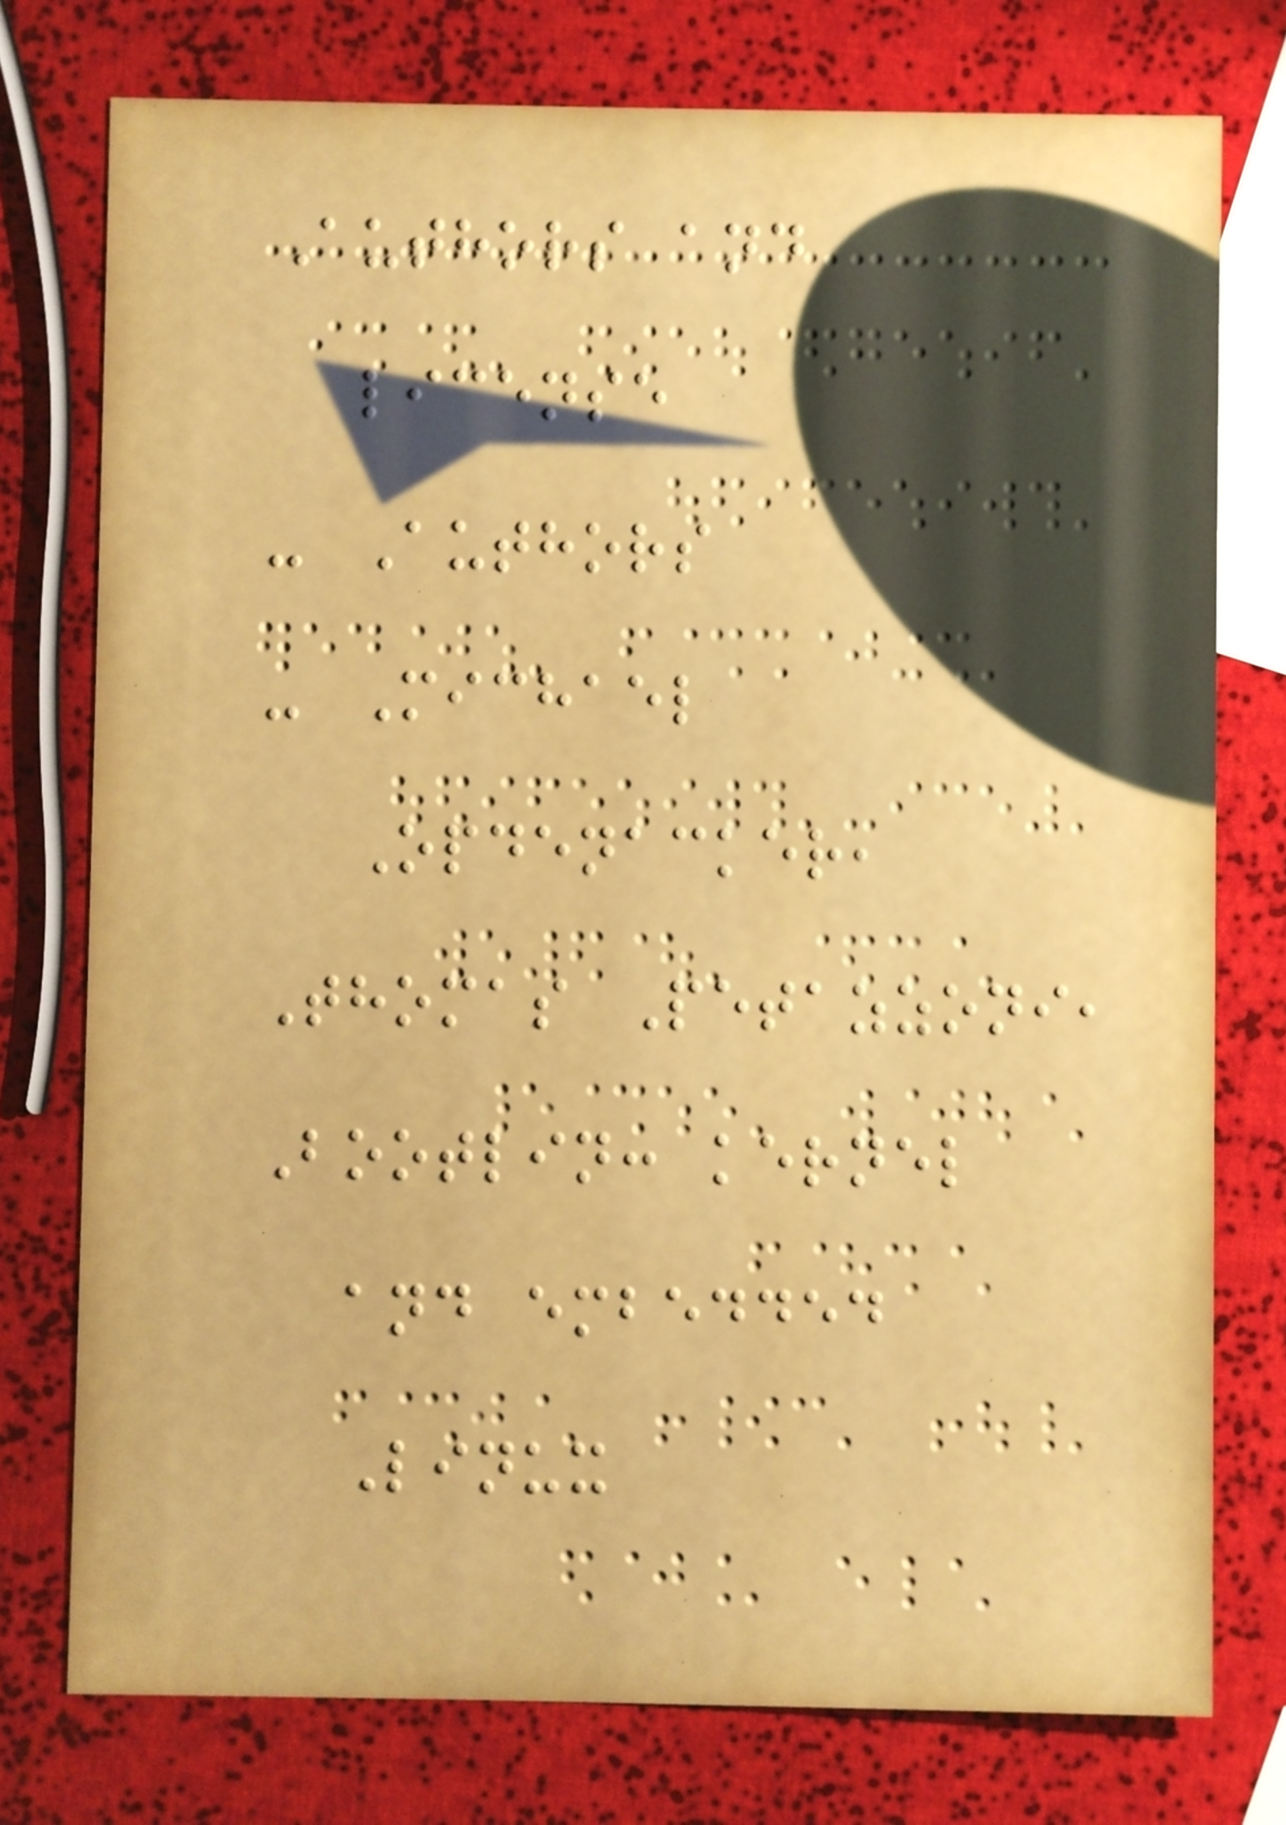Authors and
license
- Authors
- Michael
Opdenacker,
Thomas Petazzoni,
Bootlin: kernel
and embedded
Linux
